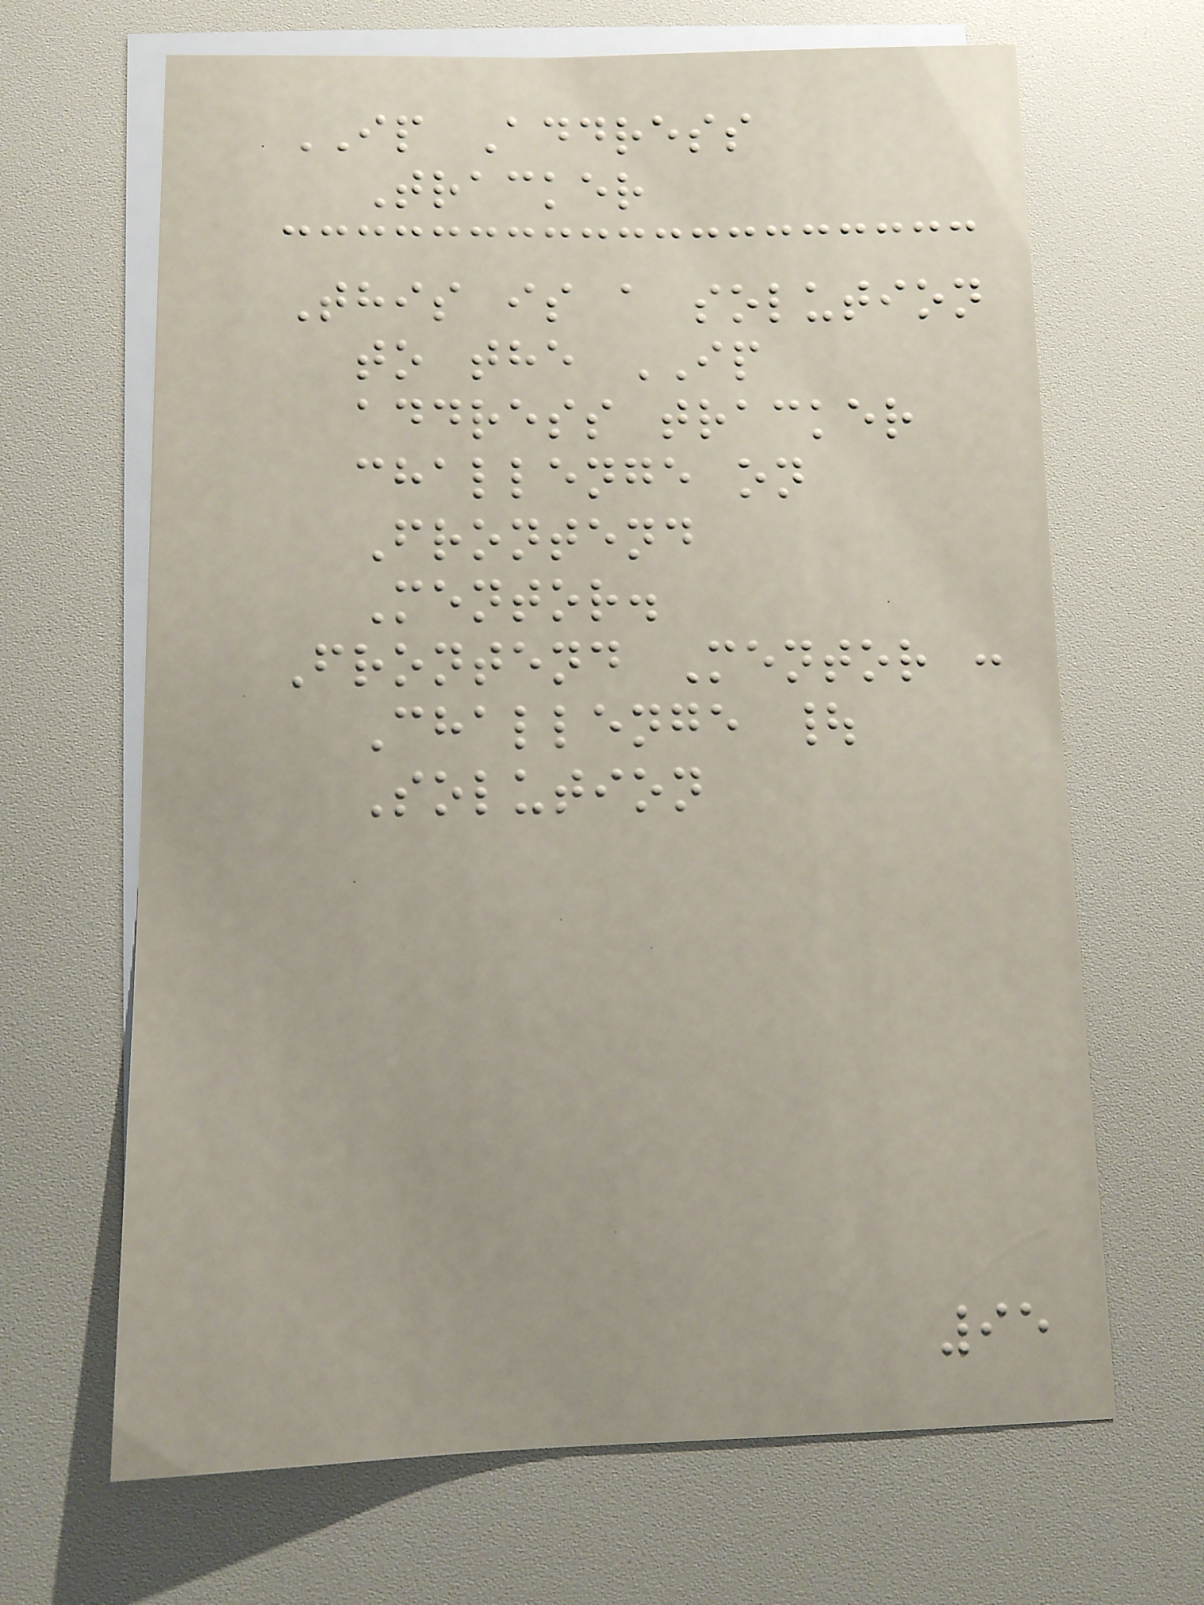IP Address
Tracker
This is a solution
to the IP
address tracker
challenge on
Frontend
Mentor.
Frontend Mentor :
Challenge |
Solution
95
